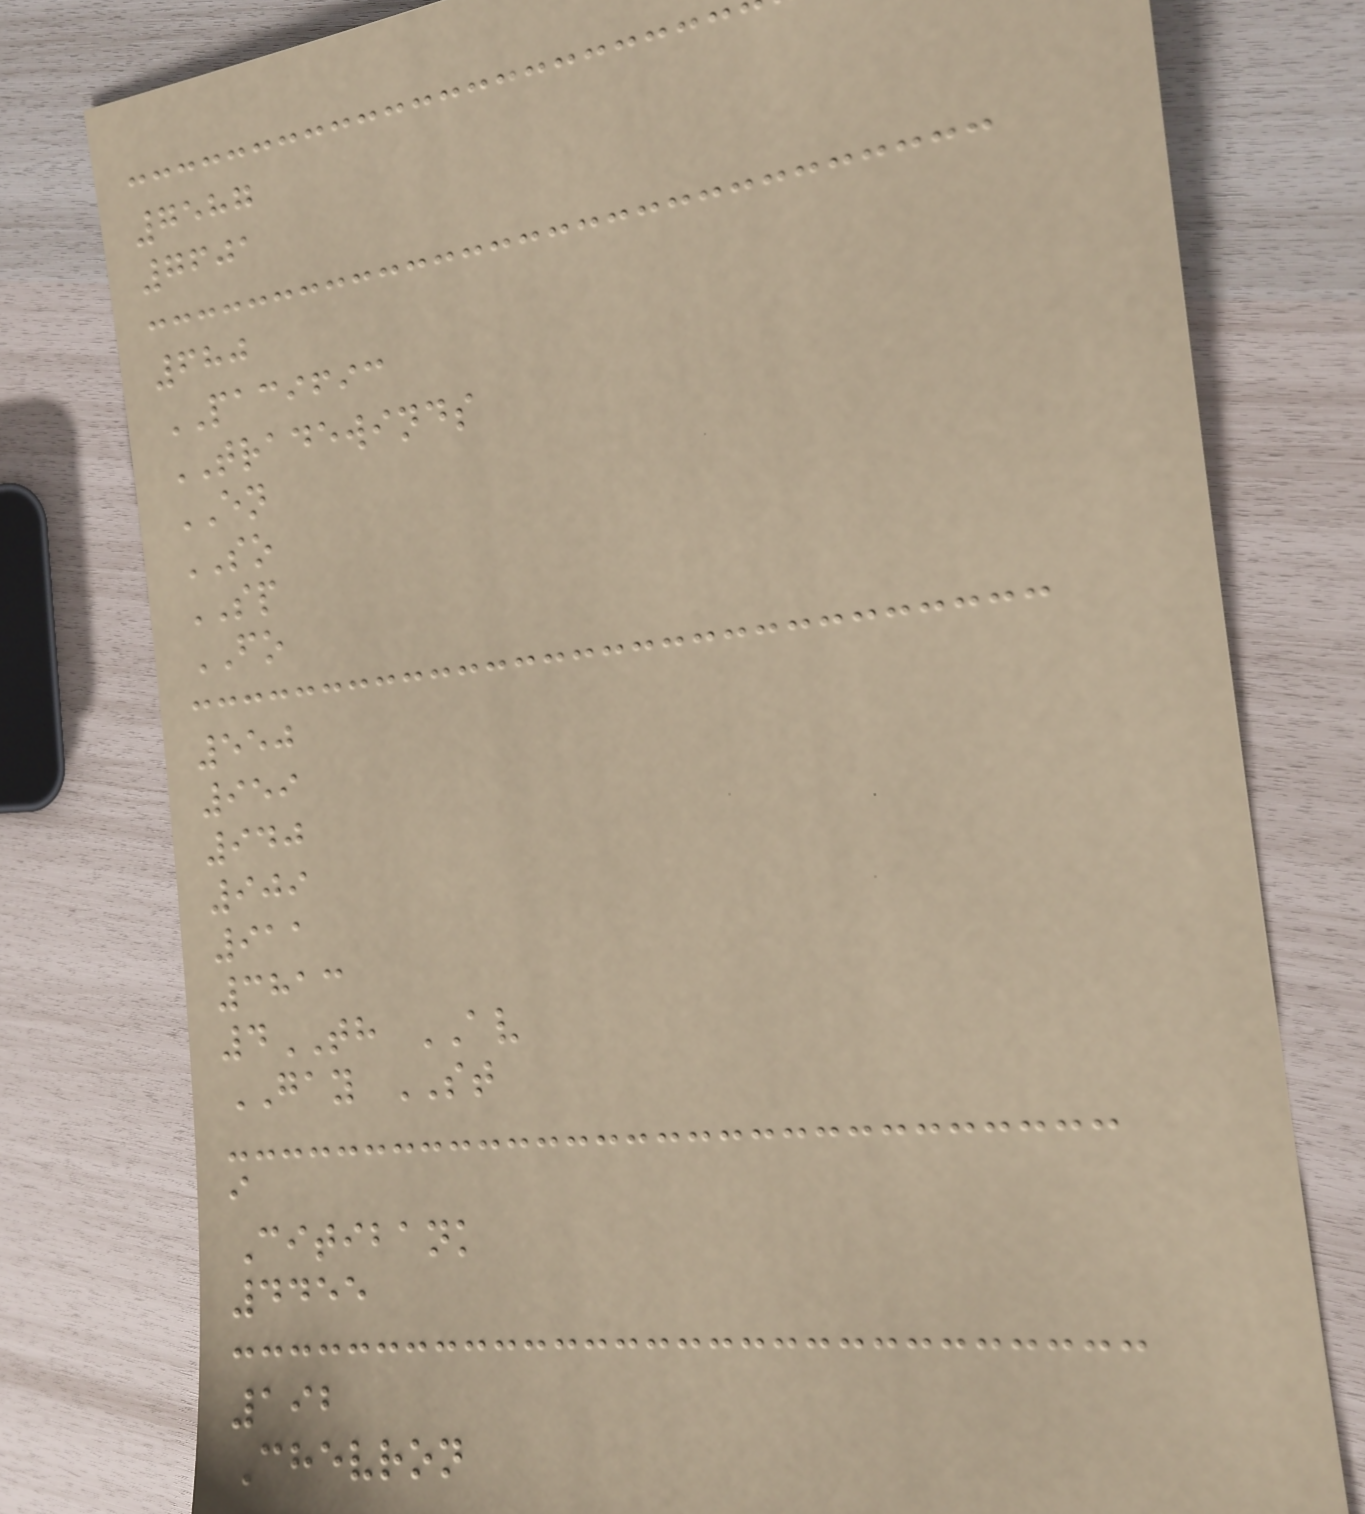7587
7601
680
PACIFIC
TRADEWINDS
EN
SO
SP
FO
550
959
940
909
911
3813
4TH AV
GAY ST
i
Citibank
4455
192
Chevron
